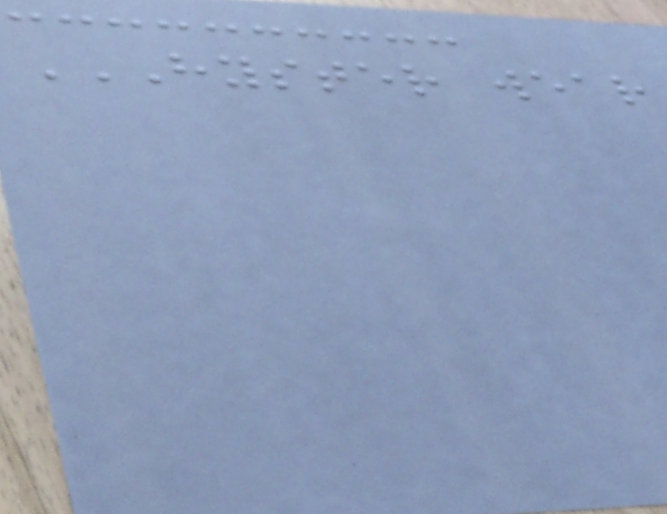HYSTER WEAR
